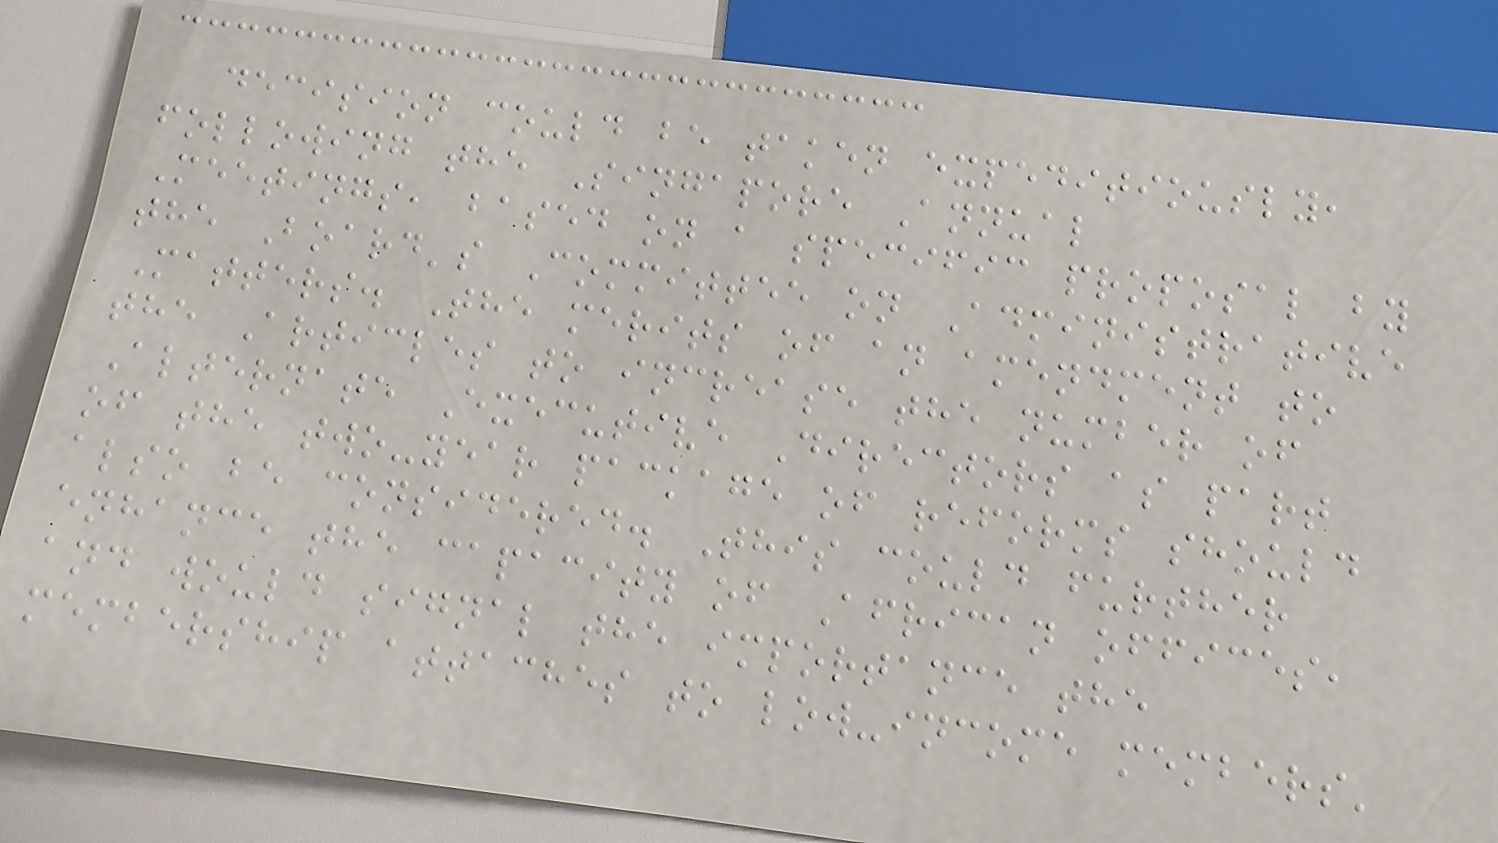decision could be taken expeditiously,
following the Singapore Annual
Meetings, based on a specific proposal by
the Board's Committee on Administrative
Matters. The merits of an amendment to
the Articles to increase the number of
Alternate Executive Directors as part
of the two-year package of reforms should
also be considered. This could further
enhance the capacity of African offices,
and would signal the importance the
membership attaches to low-income members'
